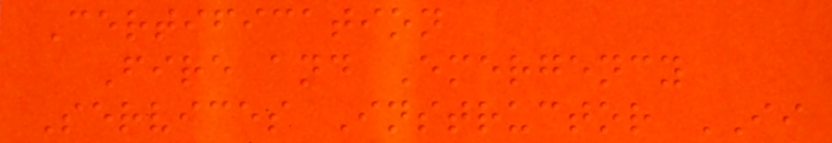Certification
Fire and Emergency
Services Instructor II
